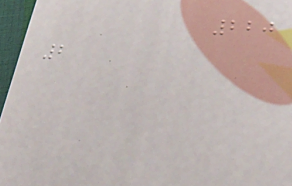220
2
